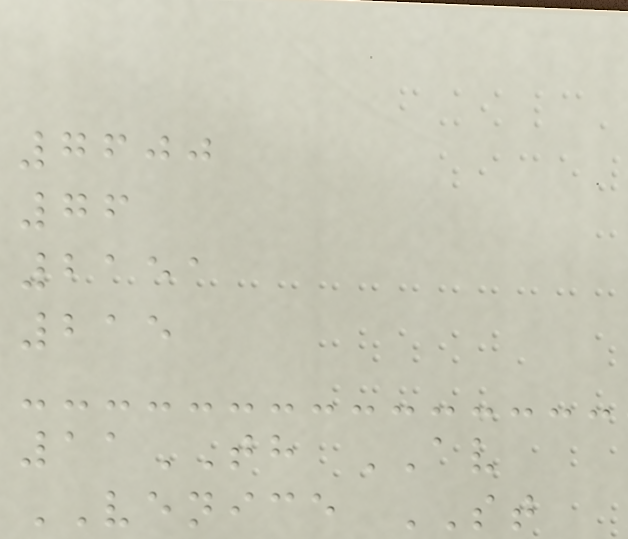7600
76
2151
215
11TH AV
VENICE ST
